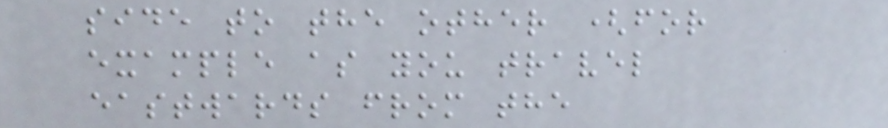side to the other (for
example as you travel
eastwards from the
